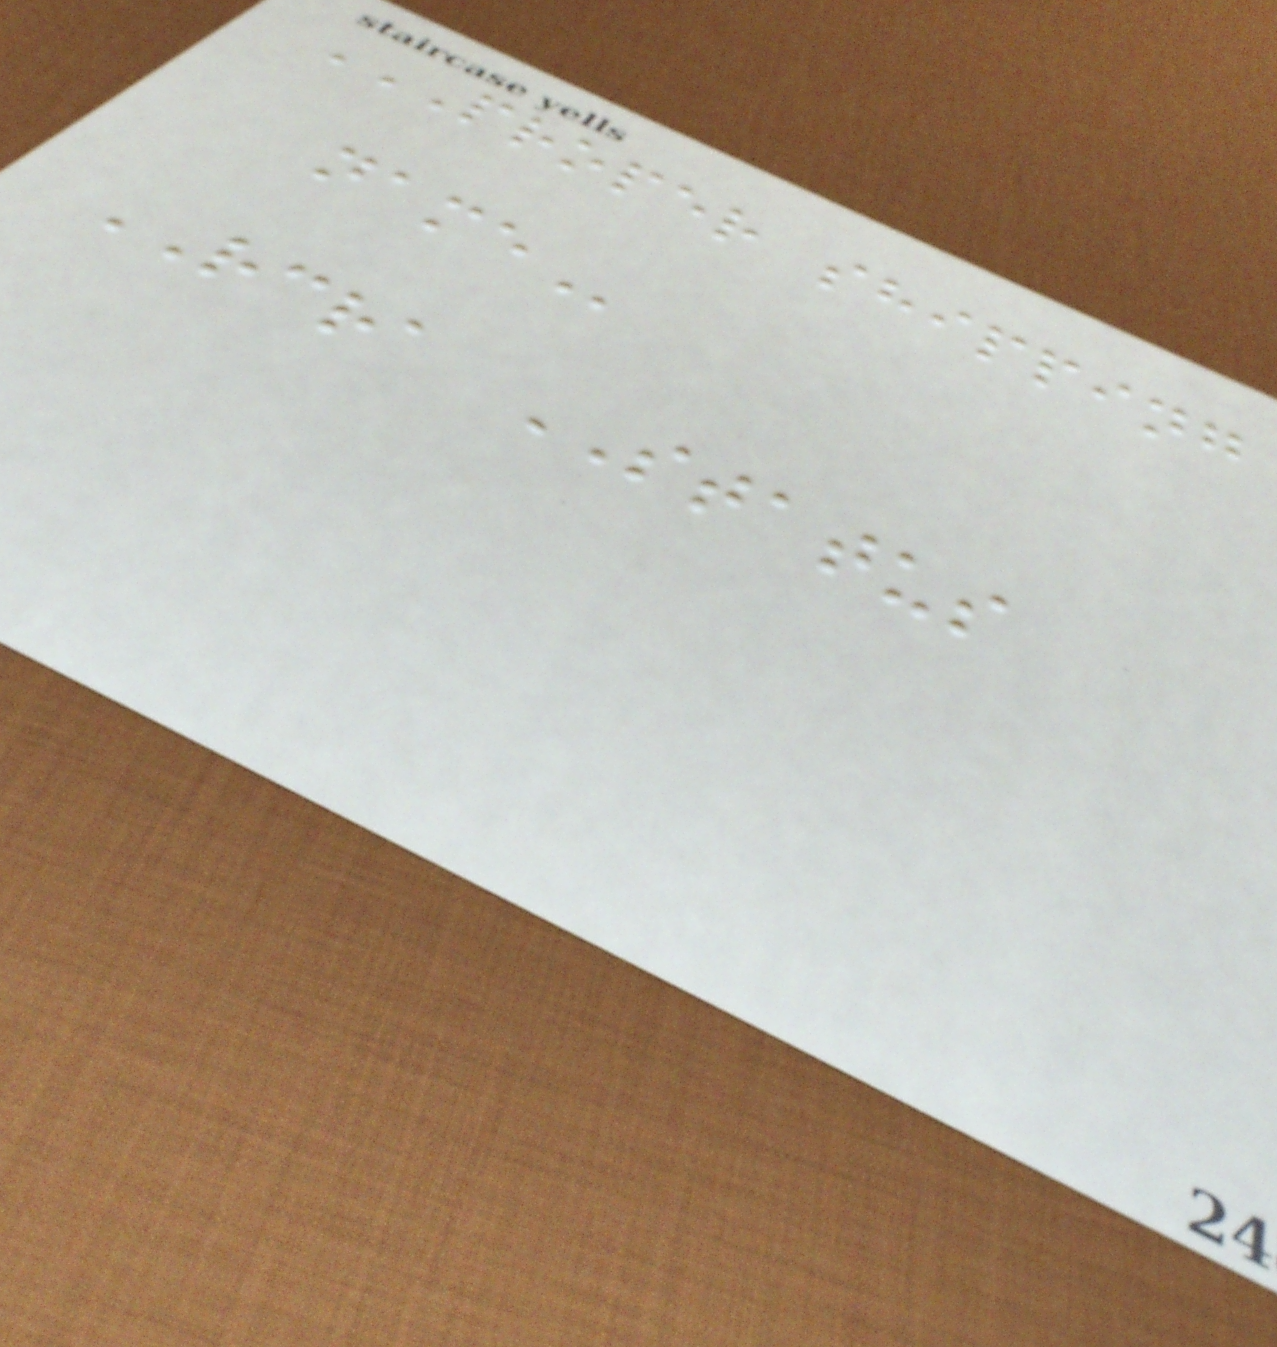PROPER SHIPPING
NAME
RCRA STATUS
